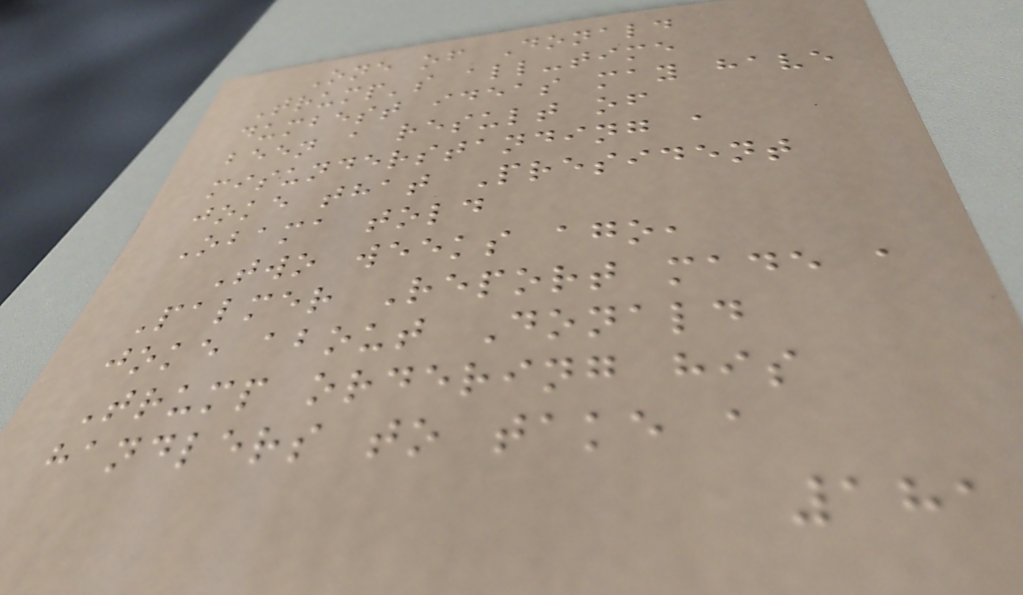One of Donald
Trump's all-time
dumbest ideas may have
been a result of
misunderstanding a
joke that President
Obama told
Two weeks ago,
Palmer Report made a
joke about Donald
Trump ordering his
handlers to take a
181
